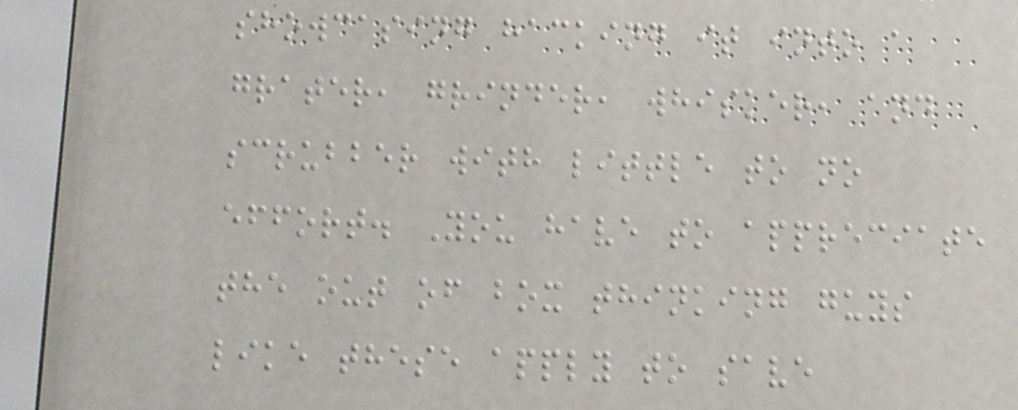showcasing hacking it into a
grater, grinder, whisker, and
scrubber with little to no
effort. You have to appreciate
the out of box thinking guys
like these apply to save
